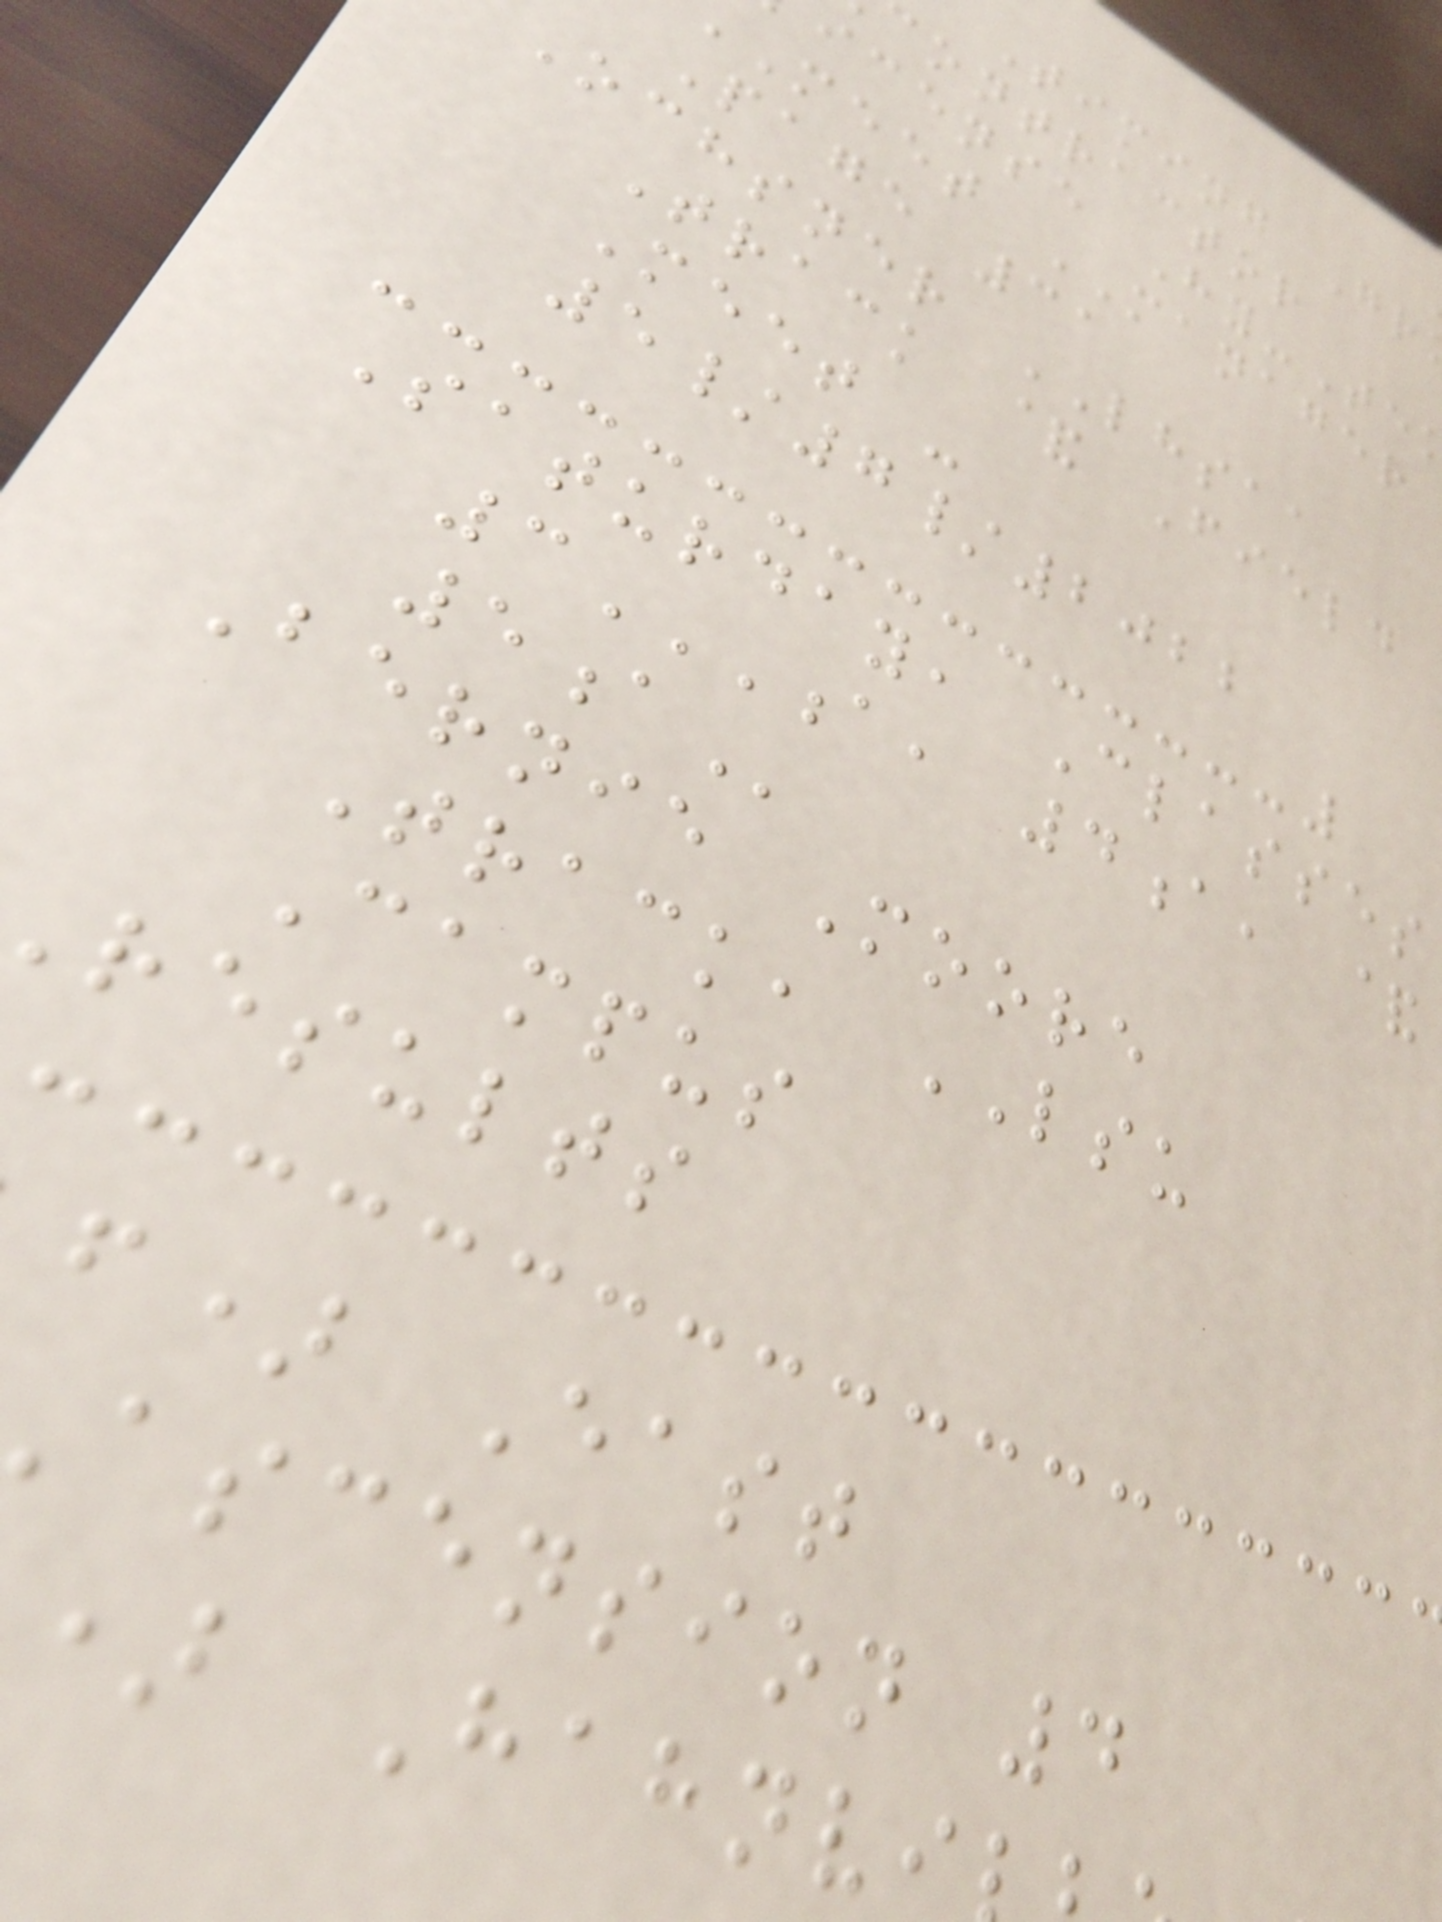Timing Gr
contractor
icense Hy-Te
meet MANAGER
Page 31
Ochsner LHSAA
Track & Field
Meet -
5/7/2022
Saturday, Classes
3A, 4A, &
Bernie Moore
Track, LSU
Campus
results
f) East
ascension 4
) Hahnvi
